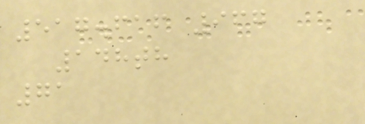517.616 967
148th
71
